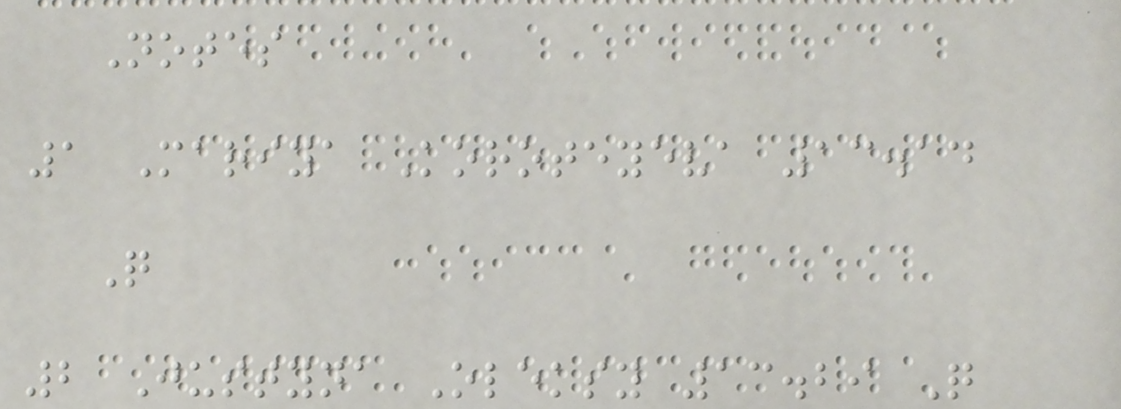Notes
1 Mariya Koroteyeva 13.14
Q
2 Justyna Oleksy 13.29 Q
